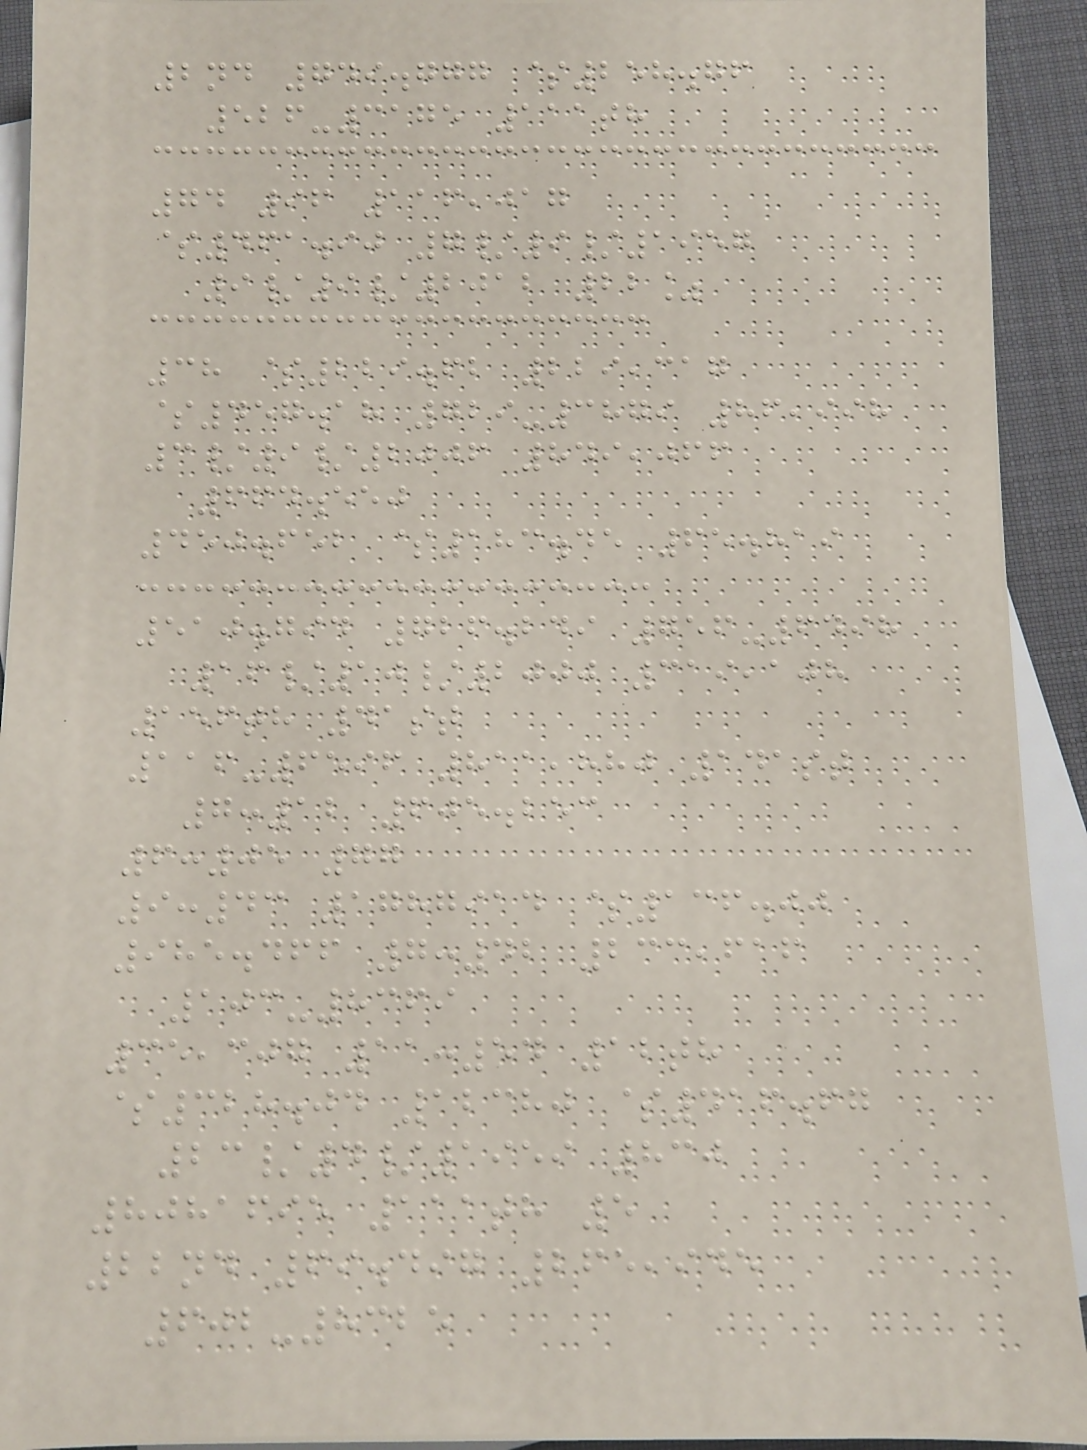2nd 749.777 $258.76
526-3175 111th
74 96 116,017
$461.90 7/9/1957
9/9/2012 22%
38 $229.62 229,317
$457.18 729-3879 86,998
3/9/2006 849,066
664.550
450.652 $183.45 65.819
510.794 726.249 756-6498
16/10/2000 319,108
156th 41st
116-6596 811,880 141st
7:12 605.253
6:05 77
9:43 1787914 $136.00
985.466 7:42 233,616
103-8369
35,307 11:54 12th
$328.04 12380 $416.67
23/4/1959 830
8081695 111th 5
22nd 69.497 265,945
602-8325
